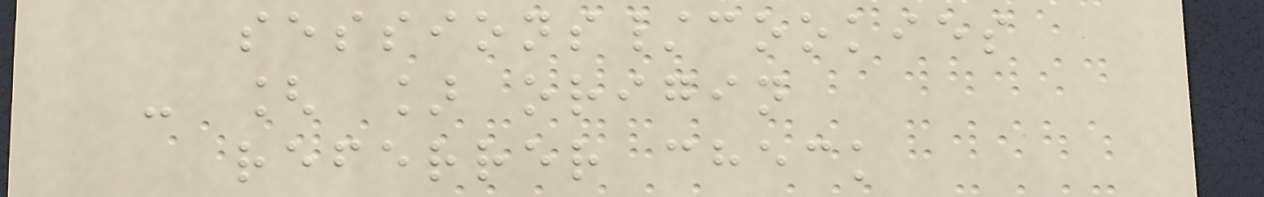sessions/cookies
- [ ] origin
referrer check
